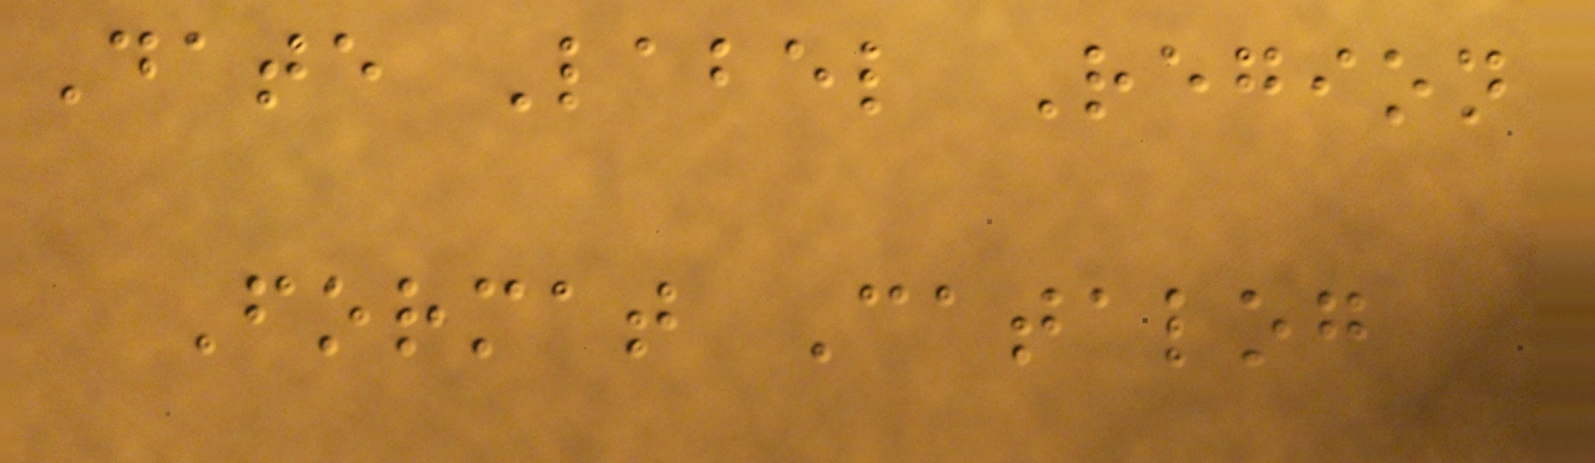Date Label Region
Format Catalog
